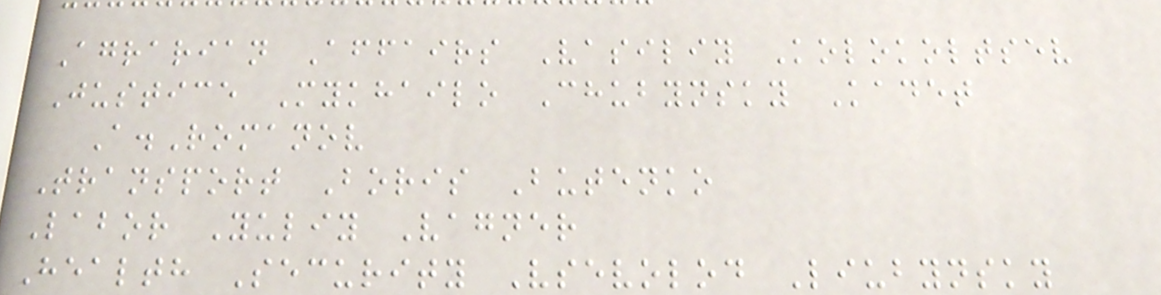Agrarian Affairs Vasiliy Kolokoltsev
Justice Mykhailo Chubynsky Kadet
A.Romanov
Transport Boris Butenko
Labor Yuliy Vagner
Health Security Vsevolod Liubynsky
